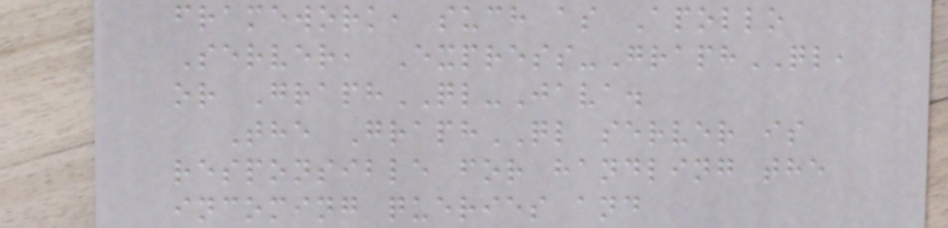framework, such as Apollo
Server, Express-GraphQL,
or GraphQL-Java.
The GraphQL server is
responsible for handling the
incoming queries and
